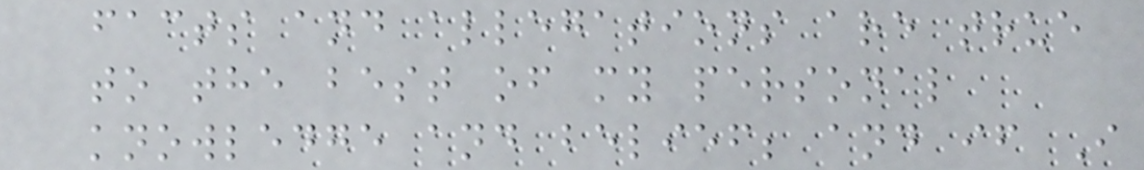facts and allegations are true
to the best of my personal
knowledge and belief; and if I
